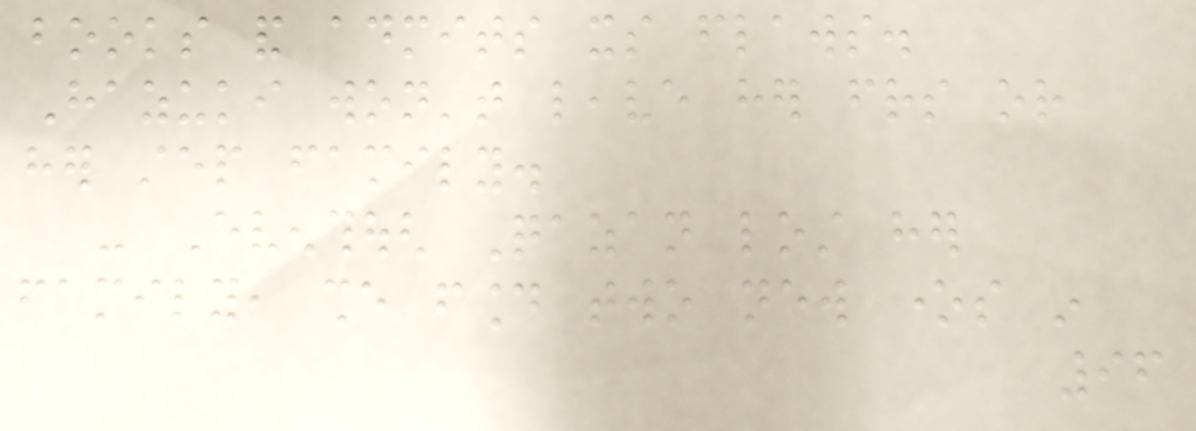books and admits its flaws.
Hazuki won't leave her friends or
her step family.
- Eventhough Qazan lost her
family, she found two new ones in
96
